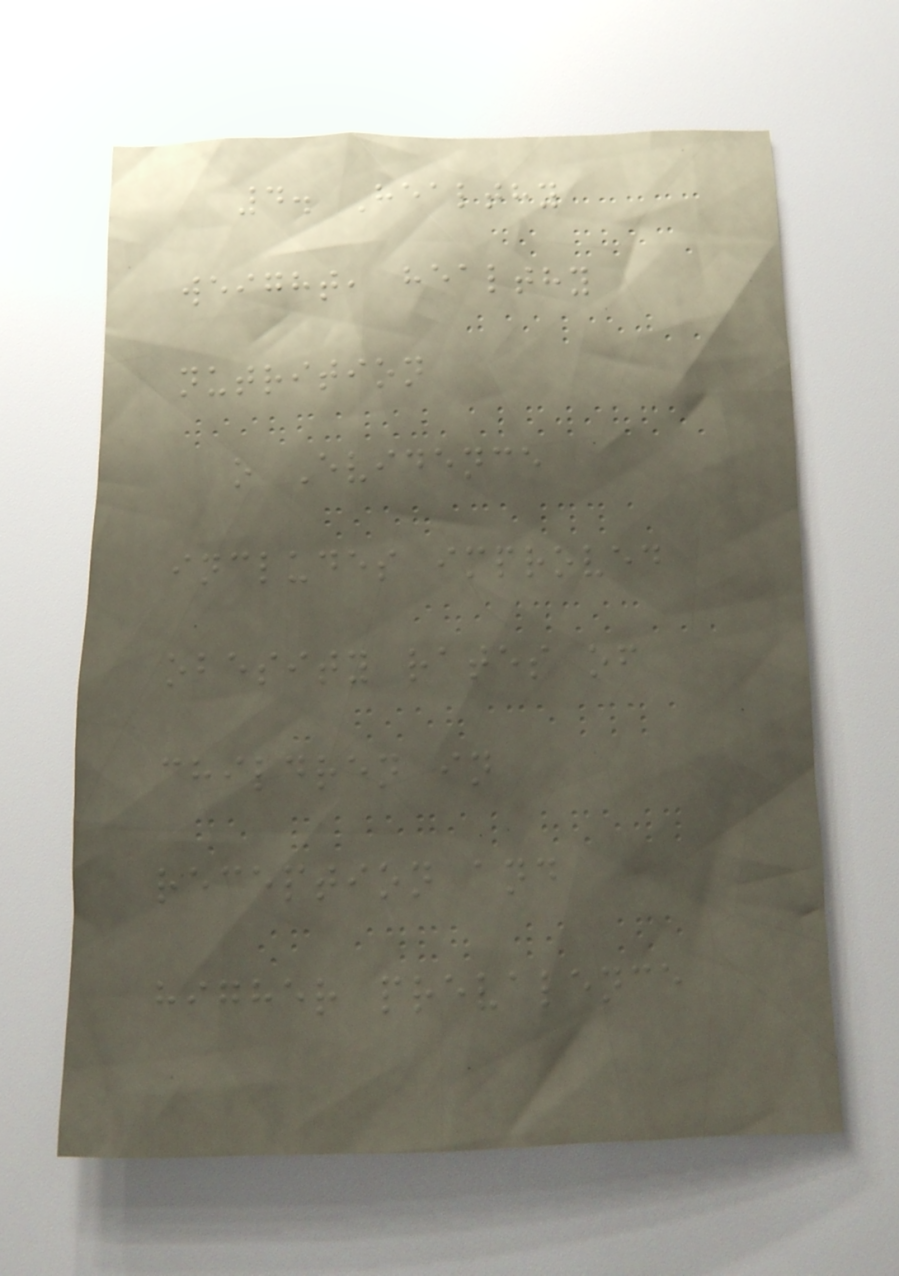4. Healthy
weight, healthy
nutrition
o Evidence
includes improved
obesity rates of
children in
reception and
higher prevalence
